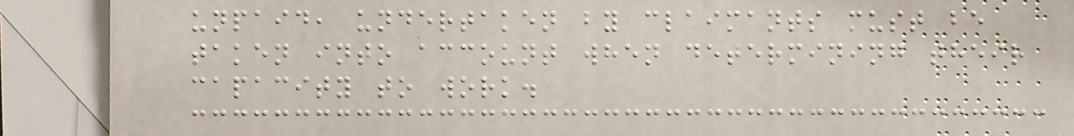unpaid, undertaken by claimants must be
taken into account when determining their
capacity to work.
